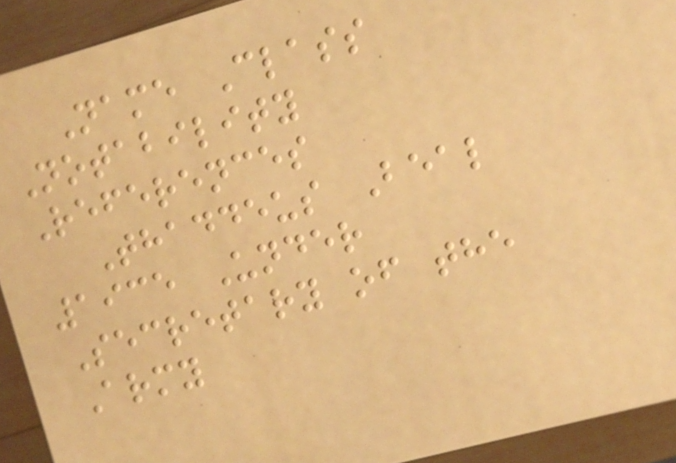Name Class
Notability
References
Thaddeus Beal
1935 Under
Secretary of the
Army
